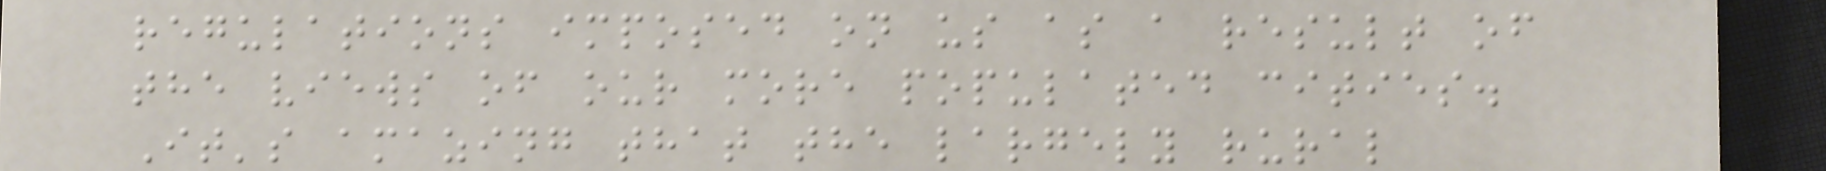regulations imposed on us as a result of
the views of our more populated cities.
It's amazing that the largely rural
